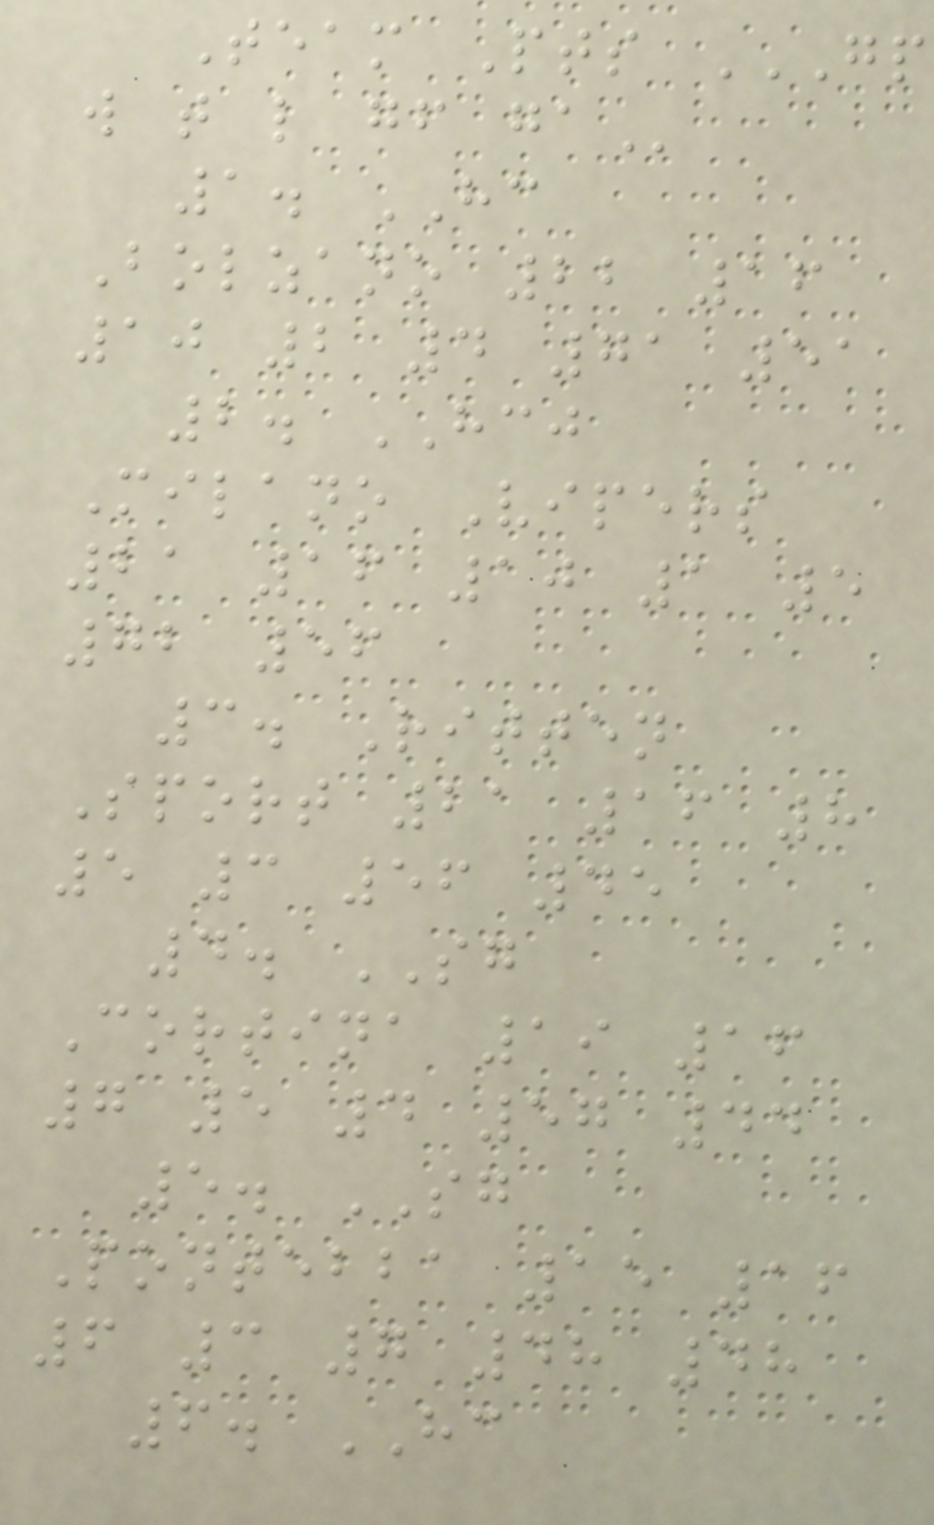Team Pts GP
W T L GF GA
1. HC
Bolzano 22 16
10 2 4 71 51
2. HCJ
Milano Vipers
21 16 10 1 5
72 56
3. Ritten
Sport 21 16 8
5 3 56 45
4. SG
Cortina 19 16
7 5 4 57 44
5. SG
Pontebba 15 16
6 3 7 48 48
6. HC
